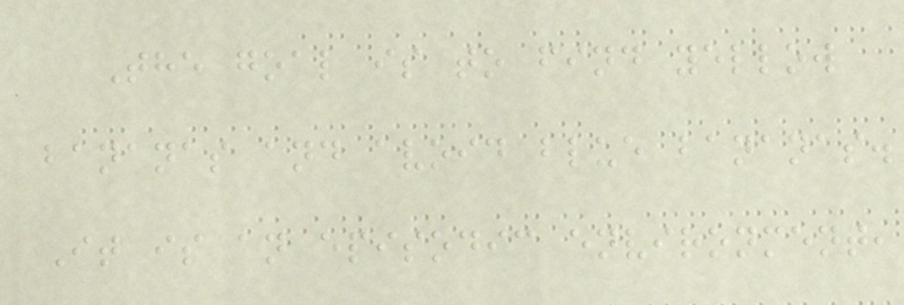The goal is to find yellow
bananas and avoid blue bananas.
It is an episodic environment,
